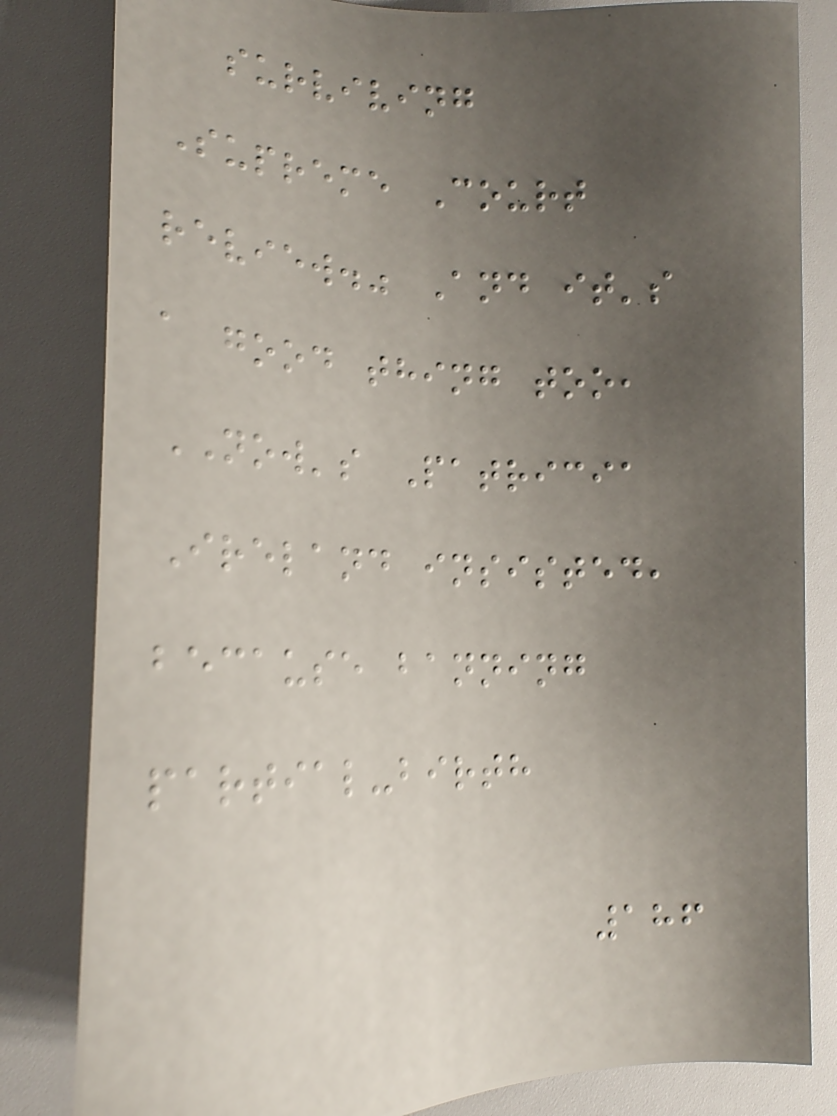surviving
Supreme Court
review." And it's
a good thing too,
NOW's Patricia
Ireland insisted,
because banning
partial-birth
186
